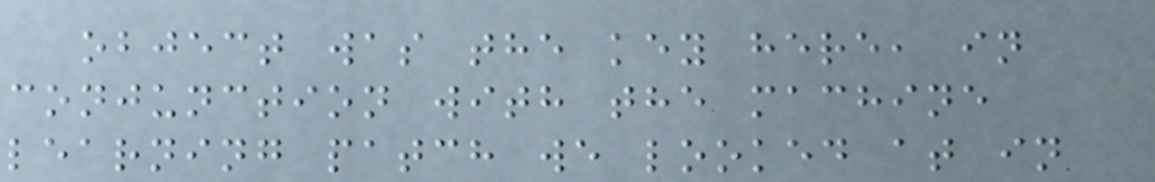object was the key here, in
conjunction with the machine
learning patch we looked at in
